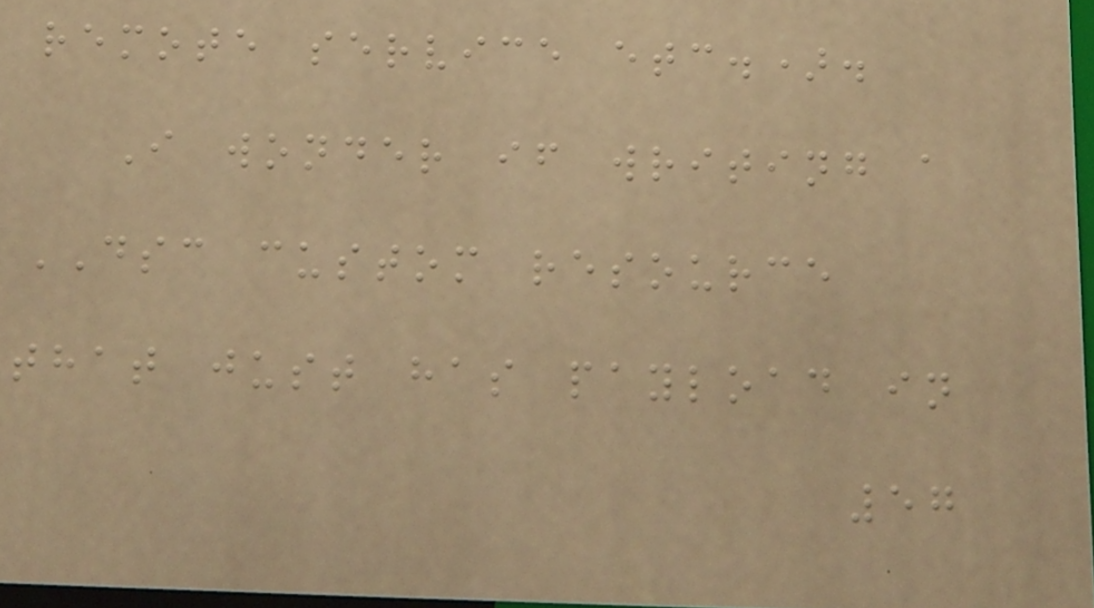remote service etc.).
I wonder if writing a
DSC custom resource
that just has payload in
57
